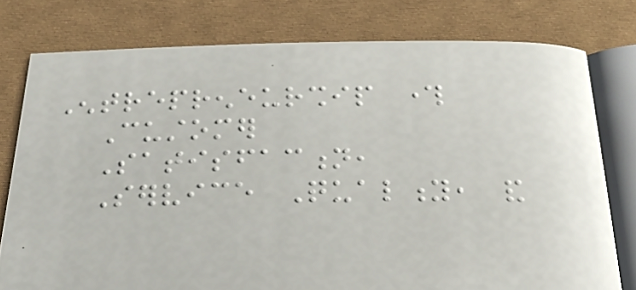Entrepreneurship through
Customer
Satisfaction,
Service Quality, and
